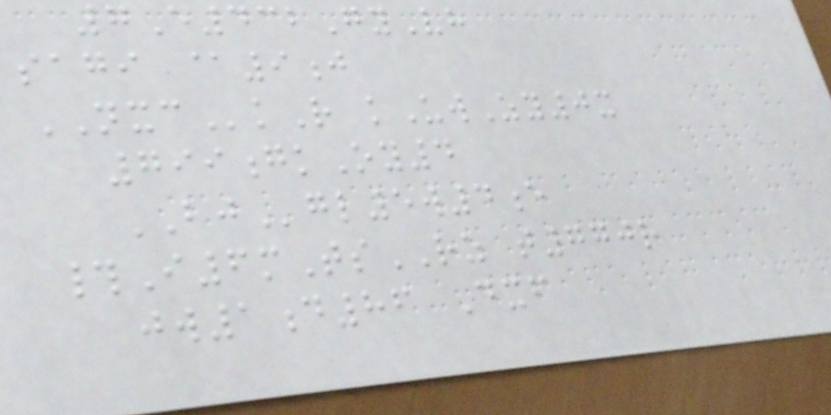7E432GyVh
sagi @9j
NXCkR kUwZy0x
799gkOy4
BJgl5w4e
#I6mTsRZ t770r
jw1d86 Dxf
